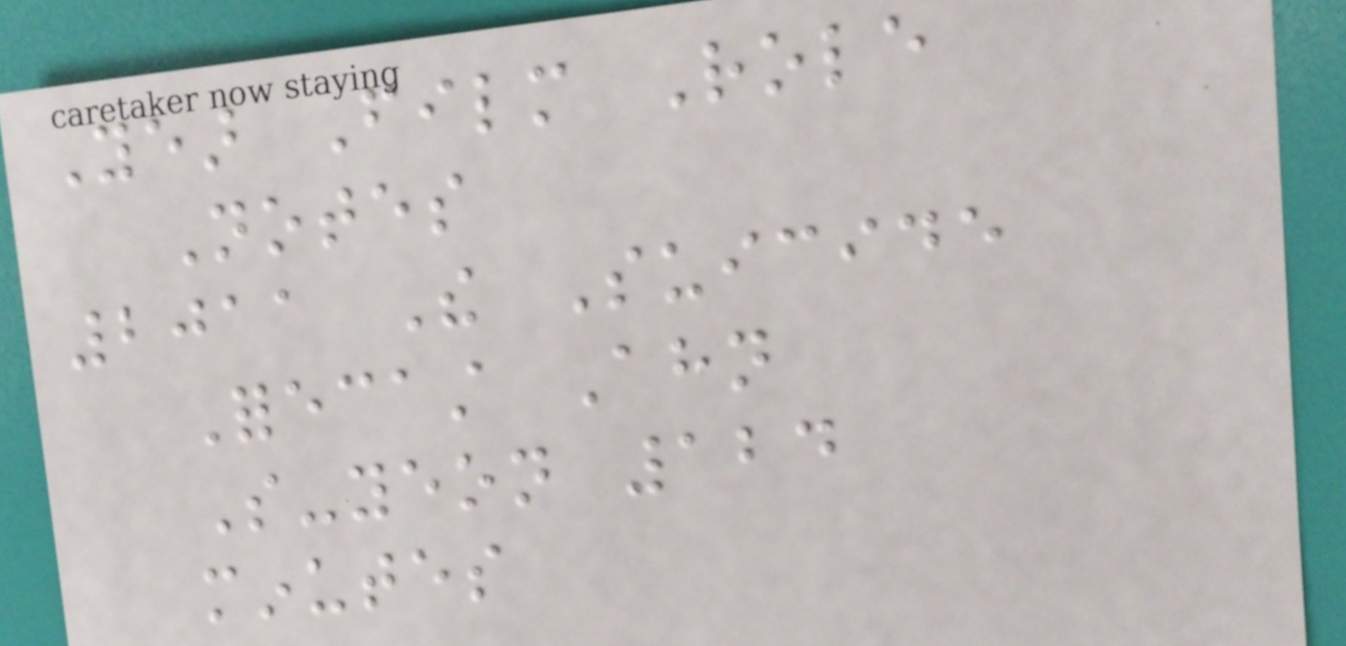Year Film Role
Notes
2011 The Suicide
Forecast Ahn
So-yeon 124
minutes
